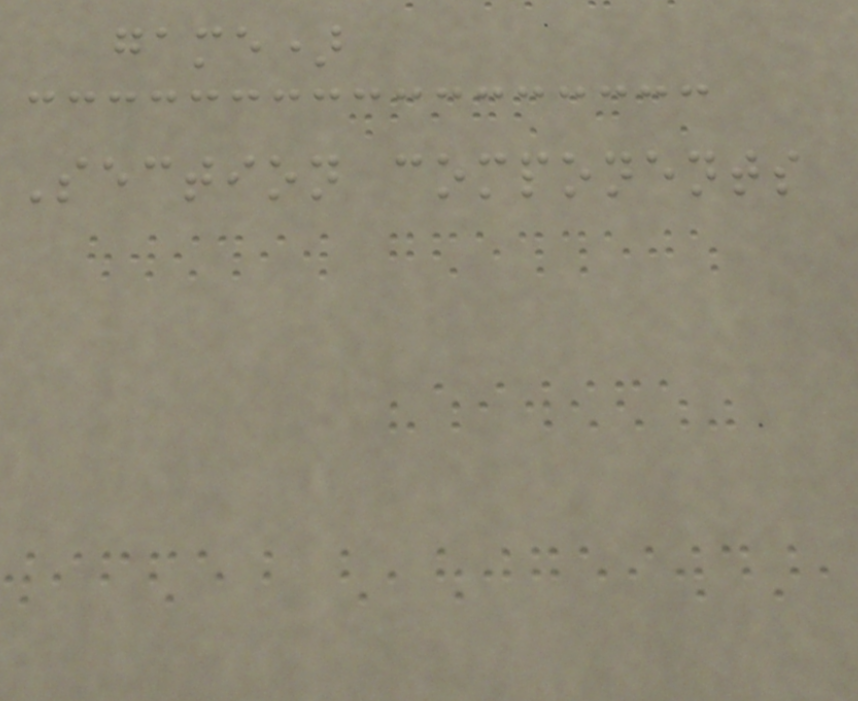game)
Section components
